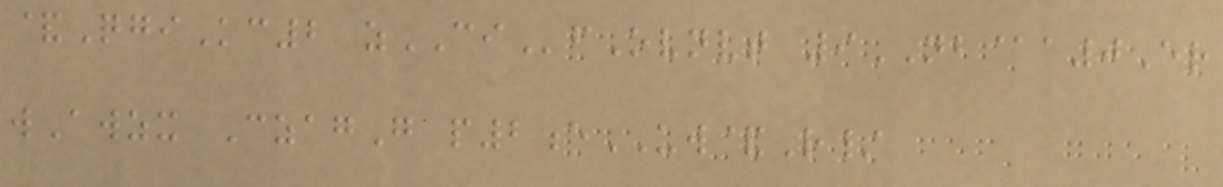&QgiKc2 zCIfOvnvt 9NB@a0Er
wAwzx CzagG p2eUW&R/
